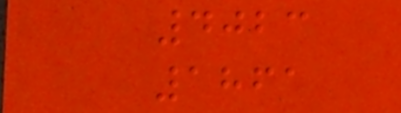4023
1861
